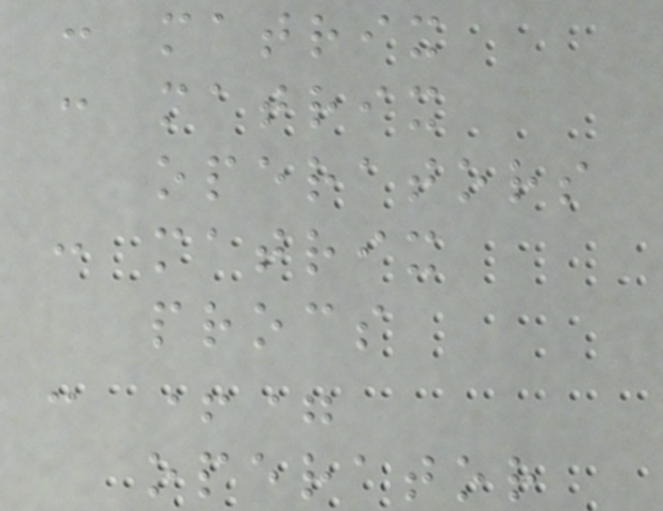: matrix
: matrix
operators
: matrix
procs
: +=
operator
